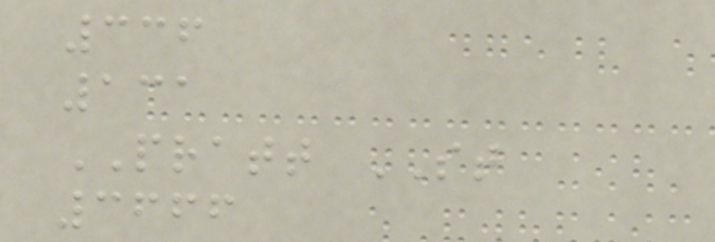336
131
PRATT ST
3666
